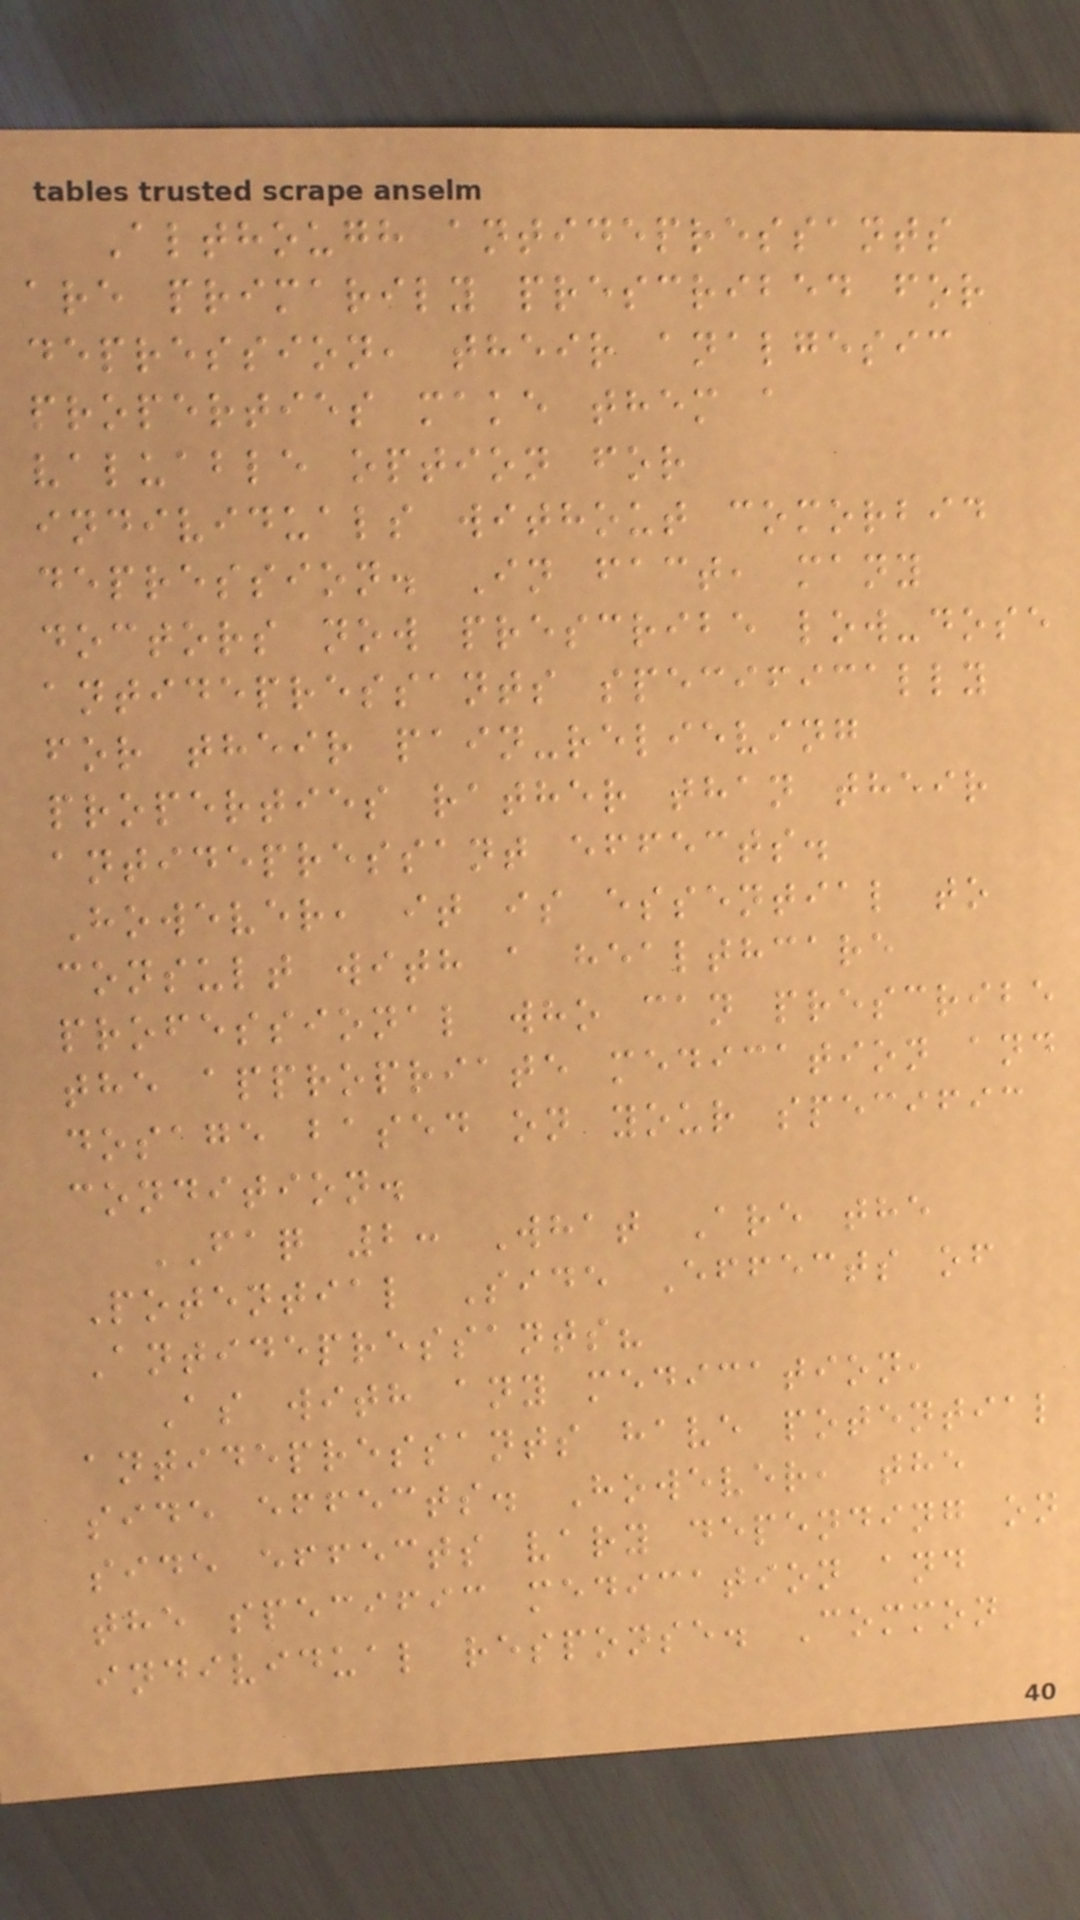Although antidepressants
are primarily prescribed for
depression, their analgesic
properties make them a
valuable option for
individuals without comorbid
depression. In fact, many
doctors now prescribe low-dose
antidepressants specifically
for their pain-relieving
properties rather than their
antidepressant effects.
However, it is essential to
consult with a healthcare
professional who can prescribe
the appropriate medication and
dosage based on your specific
condition.
FAQ 2: What Are the
Potential Side Effects of
Antidepressants?
As with any medication,
antidepressants have potential
side effects. However, the
side effects vary depending on
the specific medication and
individual response. Common
